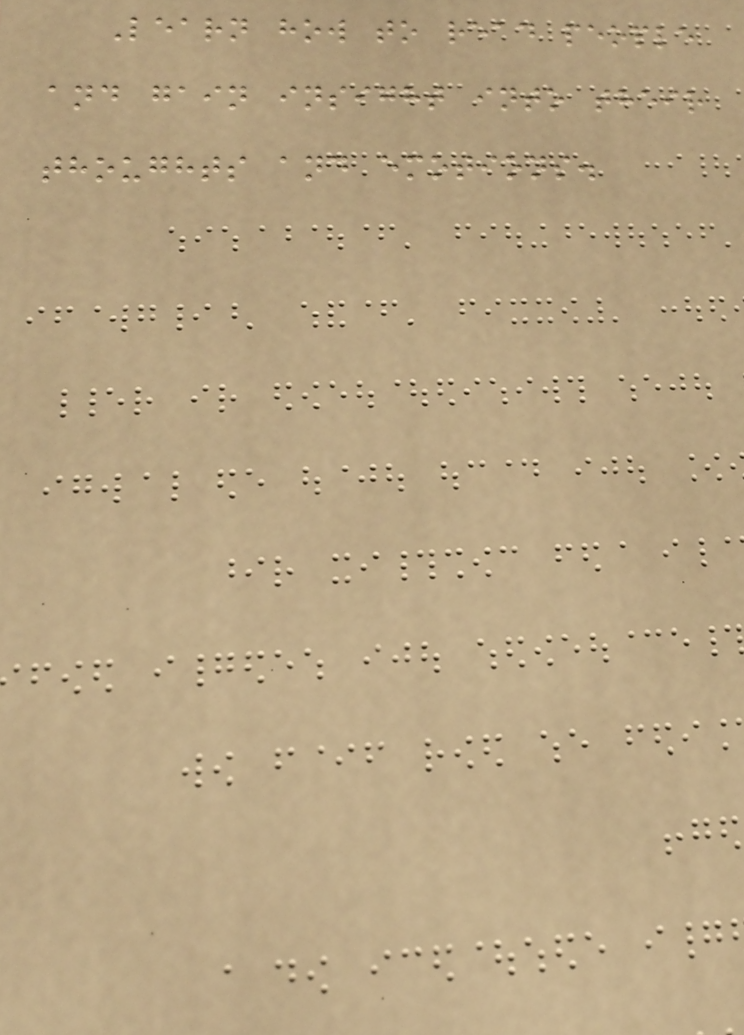Learn how to read people
and gain insight into their
thoughts and emotions.
